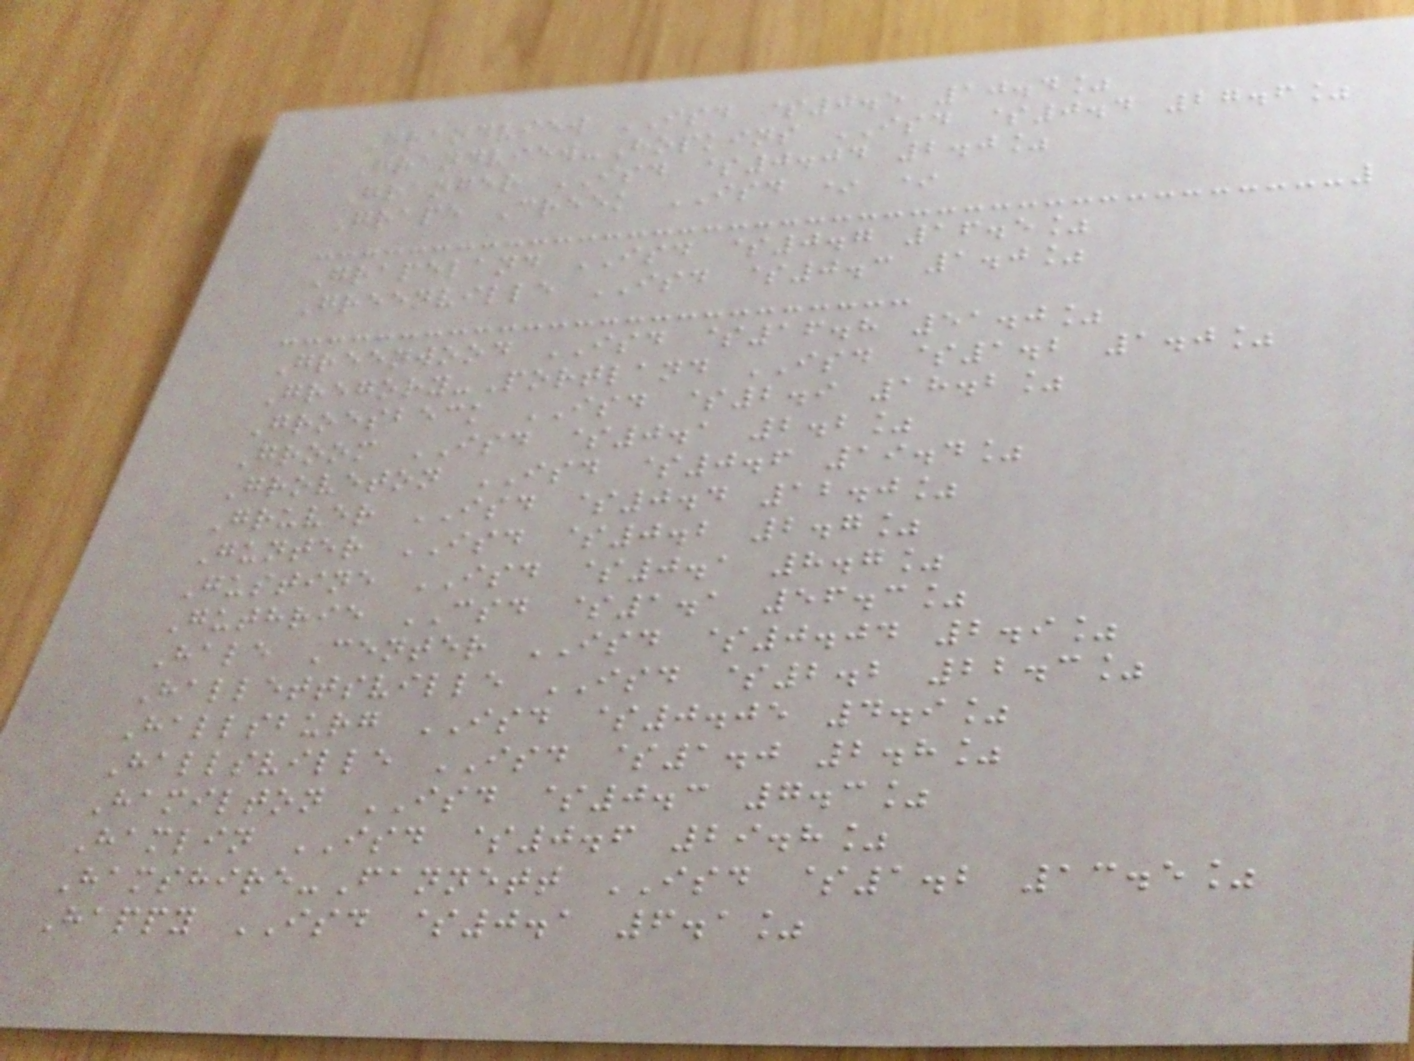Grandview ISD $0.5 10.4%
Grandview-Hopkins ISD $0.4 27.6%
Granger ISD $0.04 2.0%
Grape Creek ISD * *
Grapeland ISD $0.7 16.5%
Greenville ISD $0.3 1.0%
Greenwood ISD $16.8 51.0%
Gregory-Portland ISD $1.2 1.0%
Groesbeck ISD $2.9 18.2%
Groom ISD $0.1 2.2%
Groveton ISD $0.6 19.4%
Gruver ISD $0.4 12.0%
Gunter ISD $0.2 2.7%
Gustine ISD $0.1 8.7%
Guthrie CSD $1.1 56.3%
Hale Center ISD $0.04 2.9%
Hallettsville ISD $2.2 22.3%
Hallsburg ISD $0.05 4.9%
Hallsville ISD $1.0 2.8%
Hamilton ISD $0.3 7.3%
Hamlin ISD $0.6 29.8%
Hamshire-Fannett ISD $1.2 13.5%
Happy ISD $0.1 6.1%
